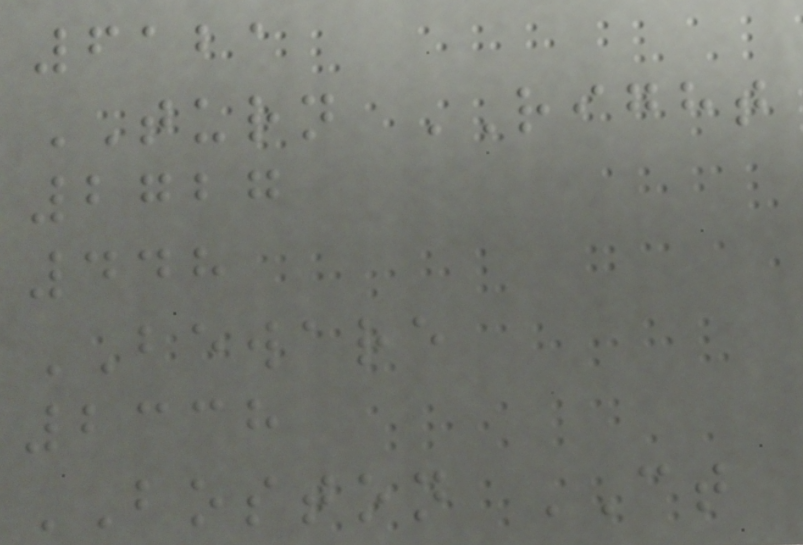6121
TURN RIGHT
2727
448
BEWARE
2338
BOSTON CT
